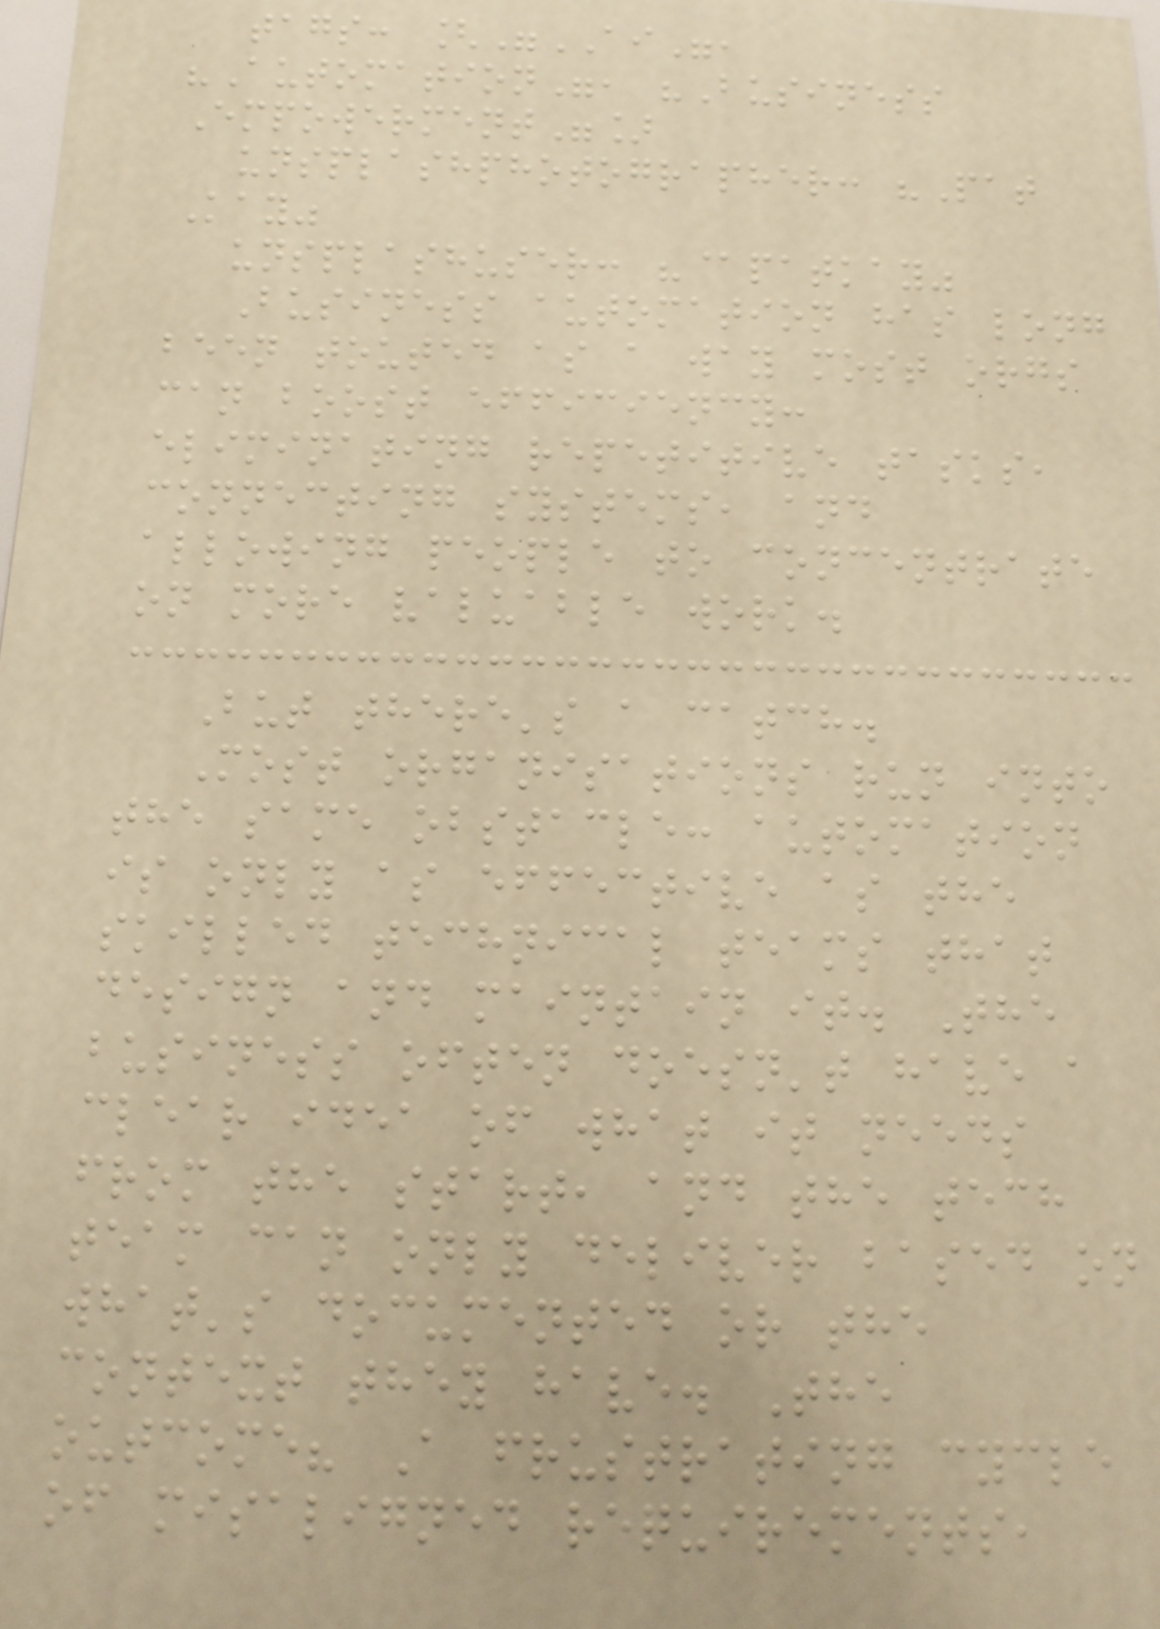tags: ["AI",
"Automation", "Business
Empowerment"]
unsplashphotographer: "Pat
Kay"
unsplashuser: "@patkay"
Business automation has long
been touted as a way most orgs
can boost efficiency:
eliminating repetitive tasks,
connecting systems, and
allowing people to concentrate
on more valuable work.
But there's a catch.
Most organisations run into
the same obstacle: automation
is only as effective as the
skilled technical teams that
design and maintain it. The
business often doesn't have a
clear idea of what it needs
from the start, and the tech
team can only deliver based on
what's documented or the
context they have. The
outcome? A frustrating cycle
of misaligned requirements,
